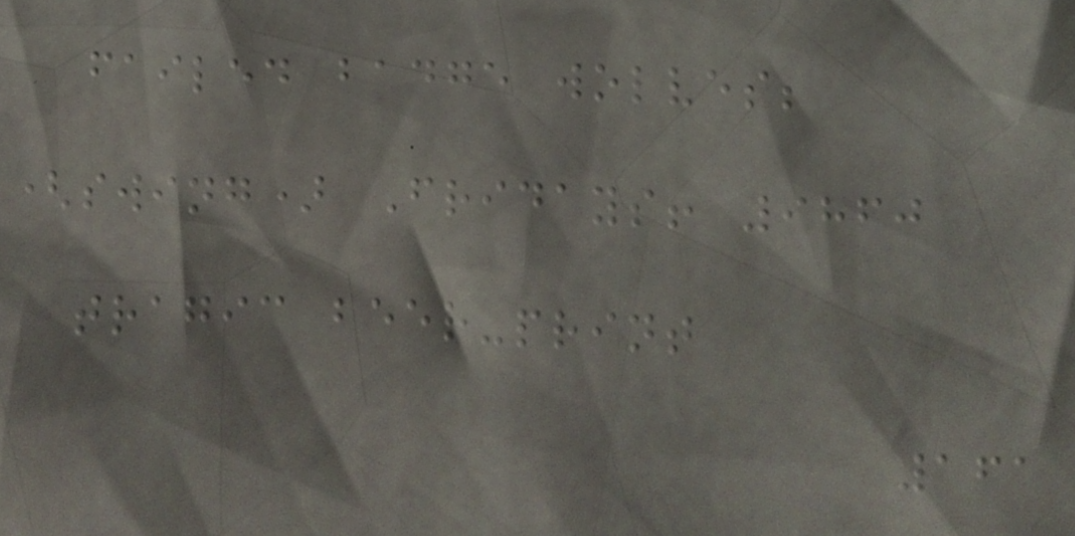failed badge wolves;
(swing) Fridays! 9860
tragic beer-print
161
